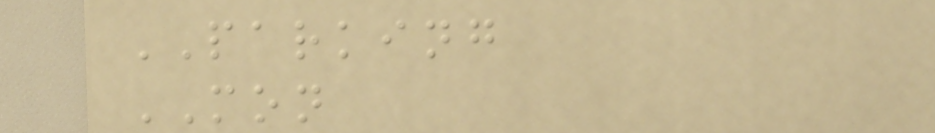PARKING
MON
